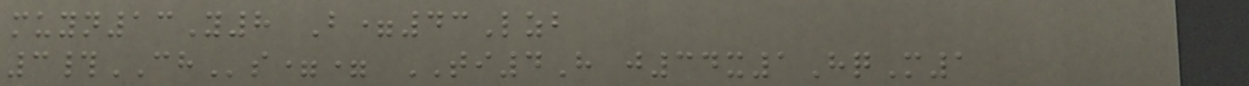muyn13Y8 B=43Lzb
3#CHs== TI4H j34x1HqM1
